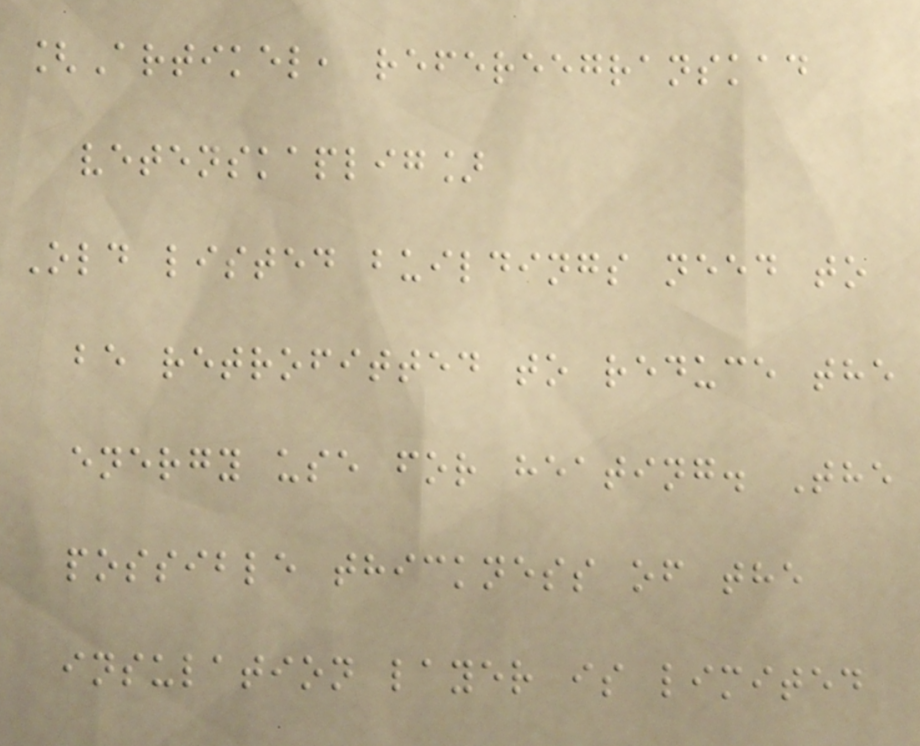[Artikel, refereegranskad
vetenskaplig]
Old listed buildings need to
be retrofitted to reduce the
energy use for heating. The
possible thickness of the
insulation layer is limited
